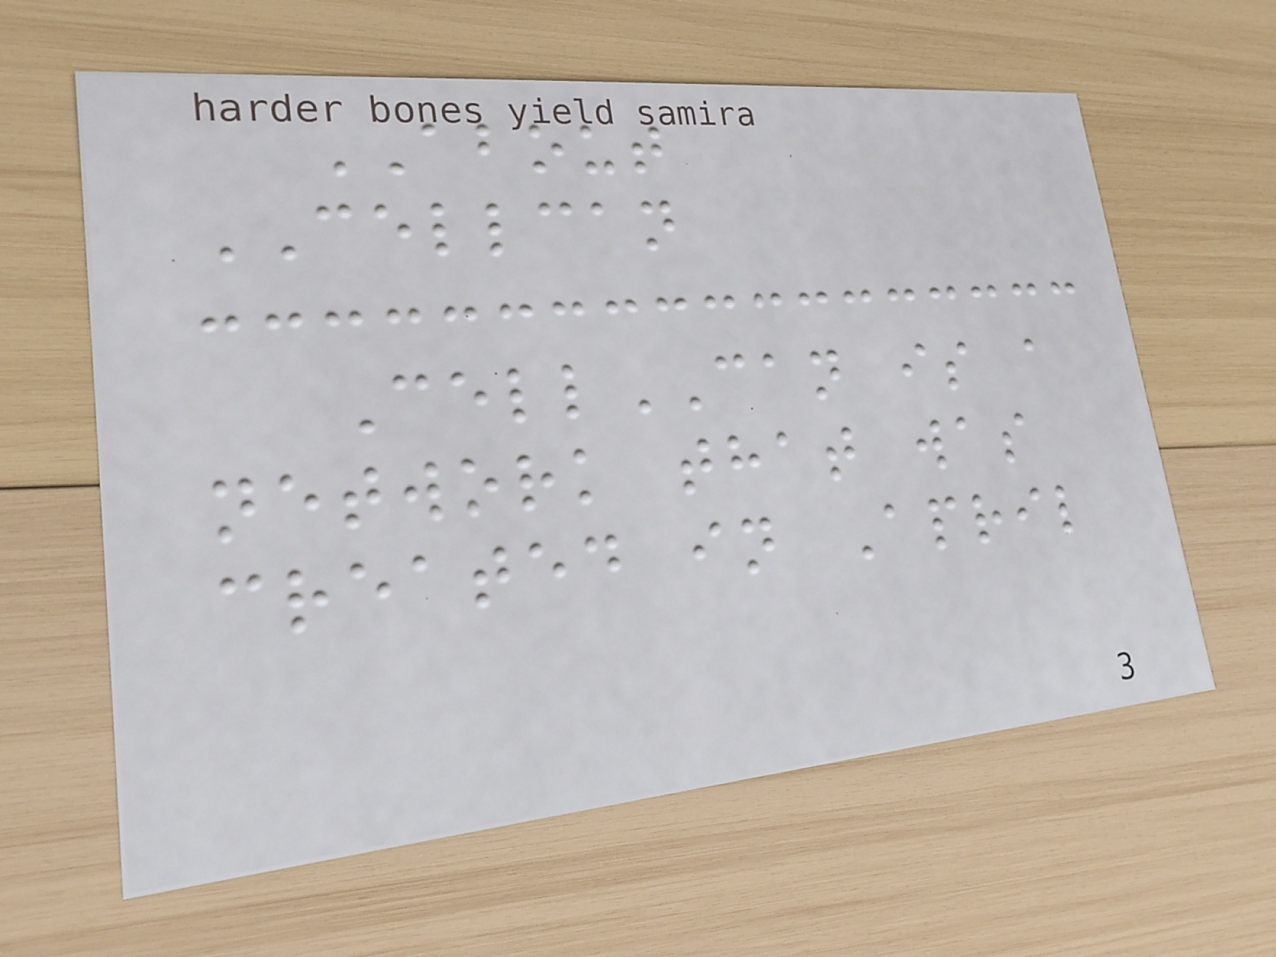ABOUT
CELLCAN
CellCAN is a
network that was
created in April
